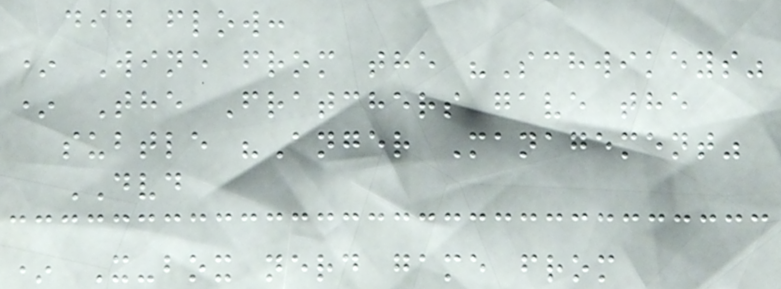did flow:
* Wine from the "Schwikeys"
* The Fratchers gave the
subtle "Anger Management"
DVD
* X-box nerd game from
